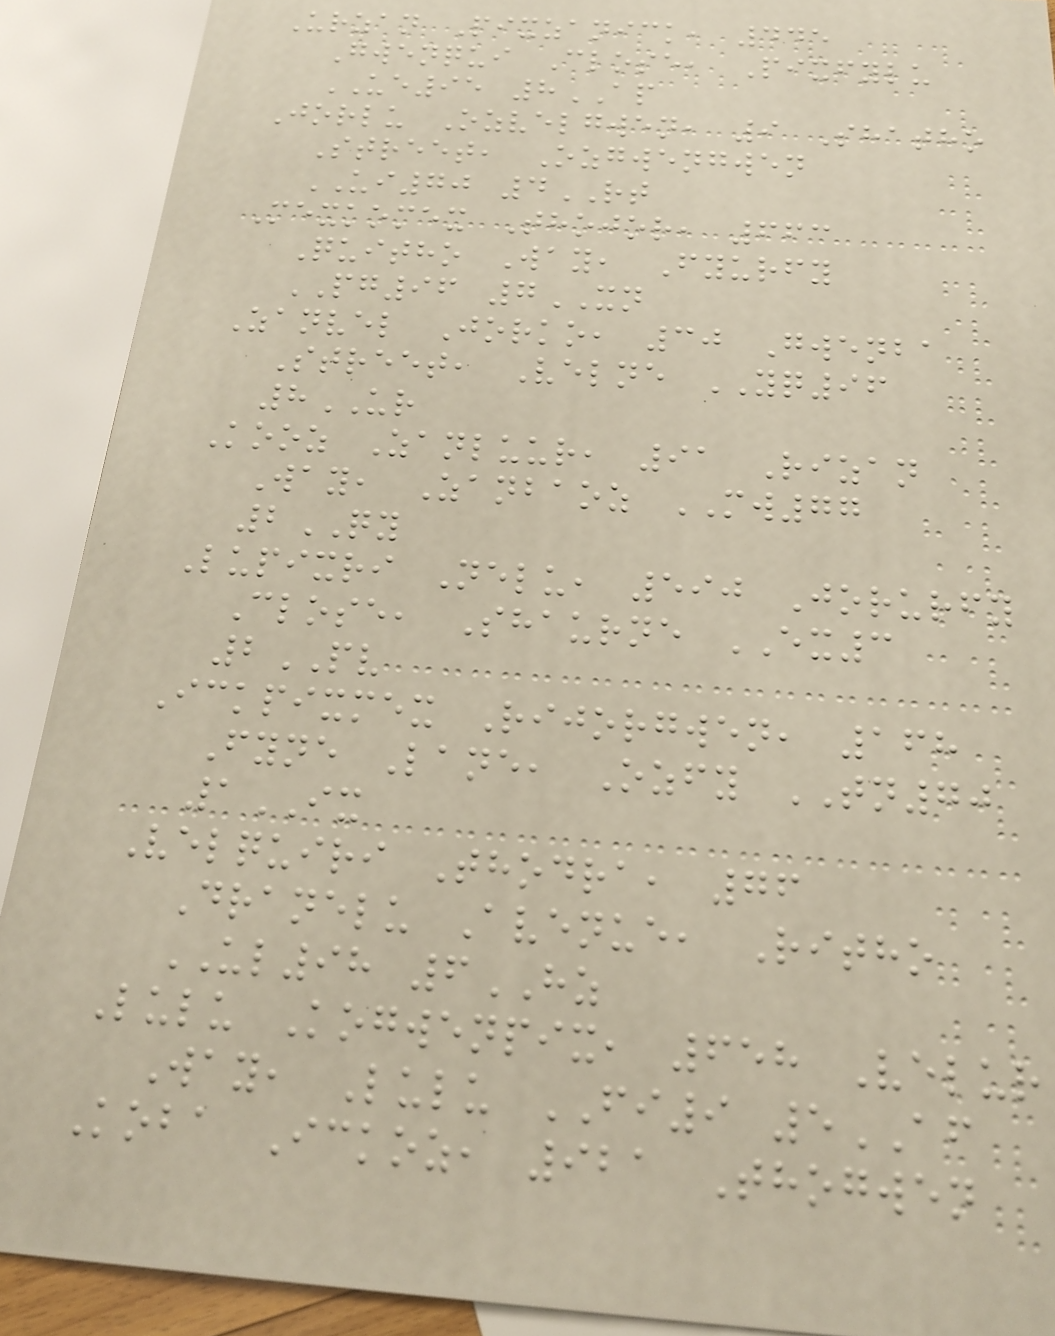Urzan Pixzanick, 445
Gwenqui Close, Pixfylu
UE95 8AP
Jorlu Ozvelgwen, 9 Shatho
Street, Ozgwengwen
UI70 4RT
Mexkomex Thojor, 663
Quitho Way, Fyurfy
PG96 7XN
Zanvel Jorko, 30 Gwenba
Street, Velne YQ96
8UR
Kooz Zanluur, 91 Rizan
Way, Zanbaoz MW77
2QY
Lupixri Nelu, 590 Jorurfy
Close, Shaurne EX3
2PV
Ickpixmex Rijorgwen, 168
Fyne Lane, Ozfy TN70
1IX
Velquiri Thodra, 76
Dranelu Avenue, Ritho
UL98 6HZ
Lulu Kogwenpix, 658 Velur
Way, Lulu FI9 5AF
Koba Ickoz, 921 Thogwen
